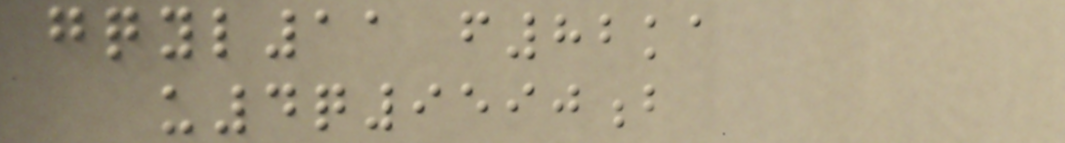gqyl11 f82ka
u4q9590b
